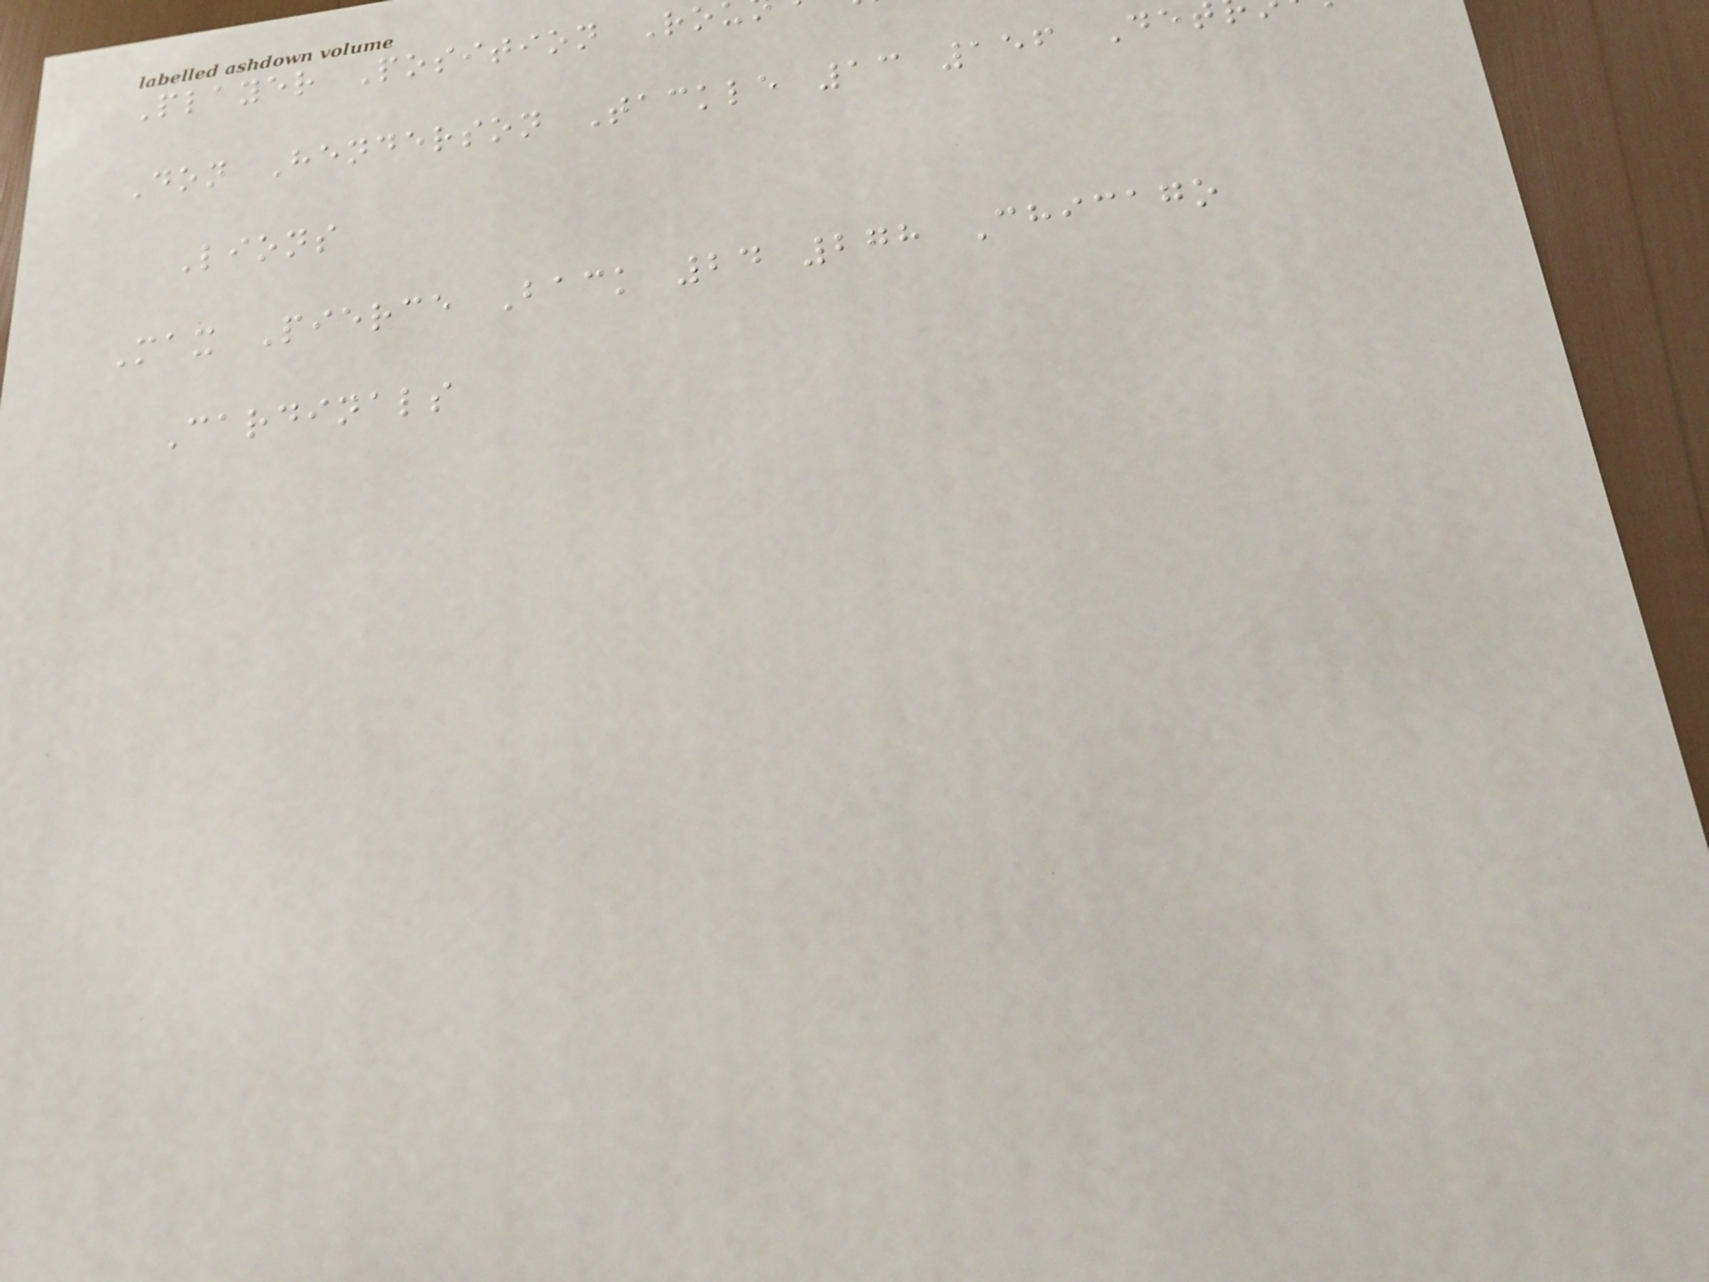Player Position Ro
Don Henderson Tackle 13 156 De
Lions
Max Pierce Back 24 278 Chicago
Cardinals
